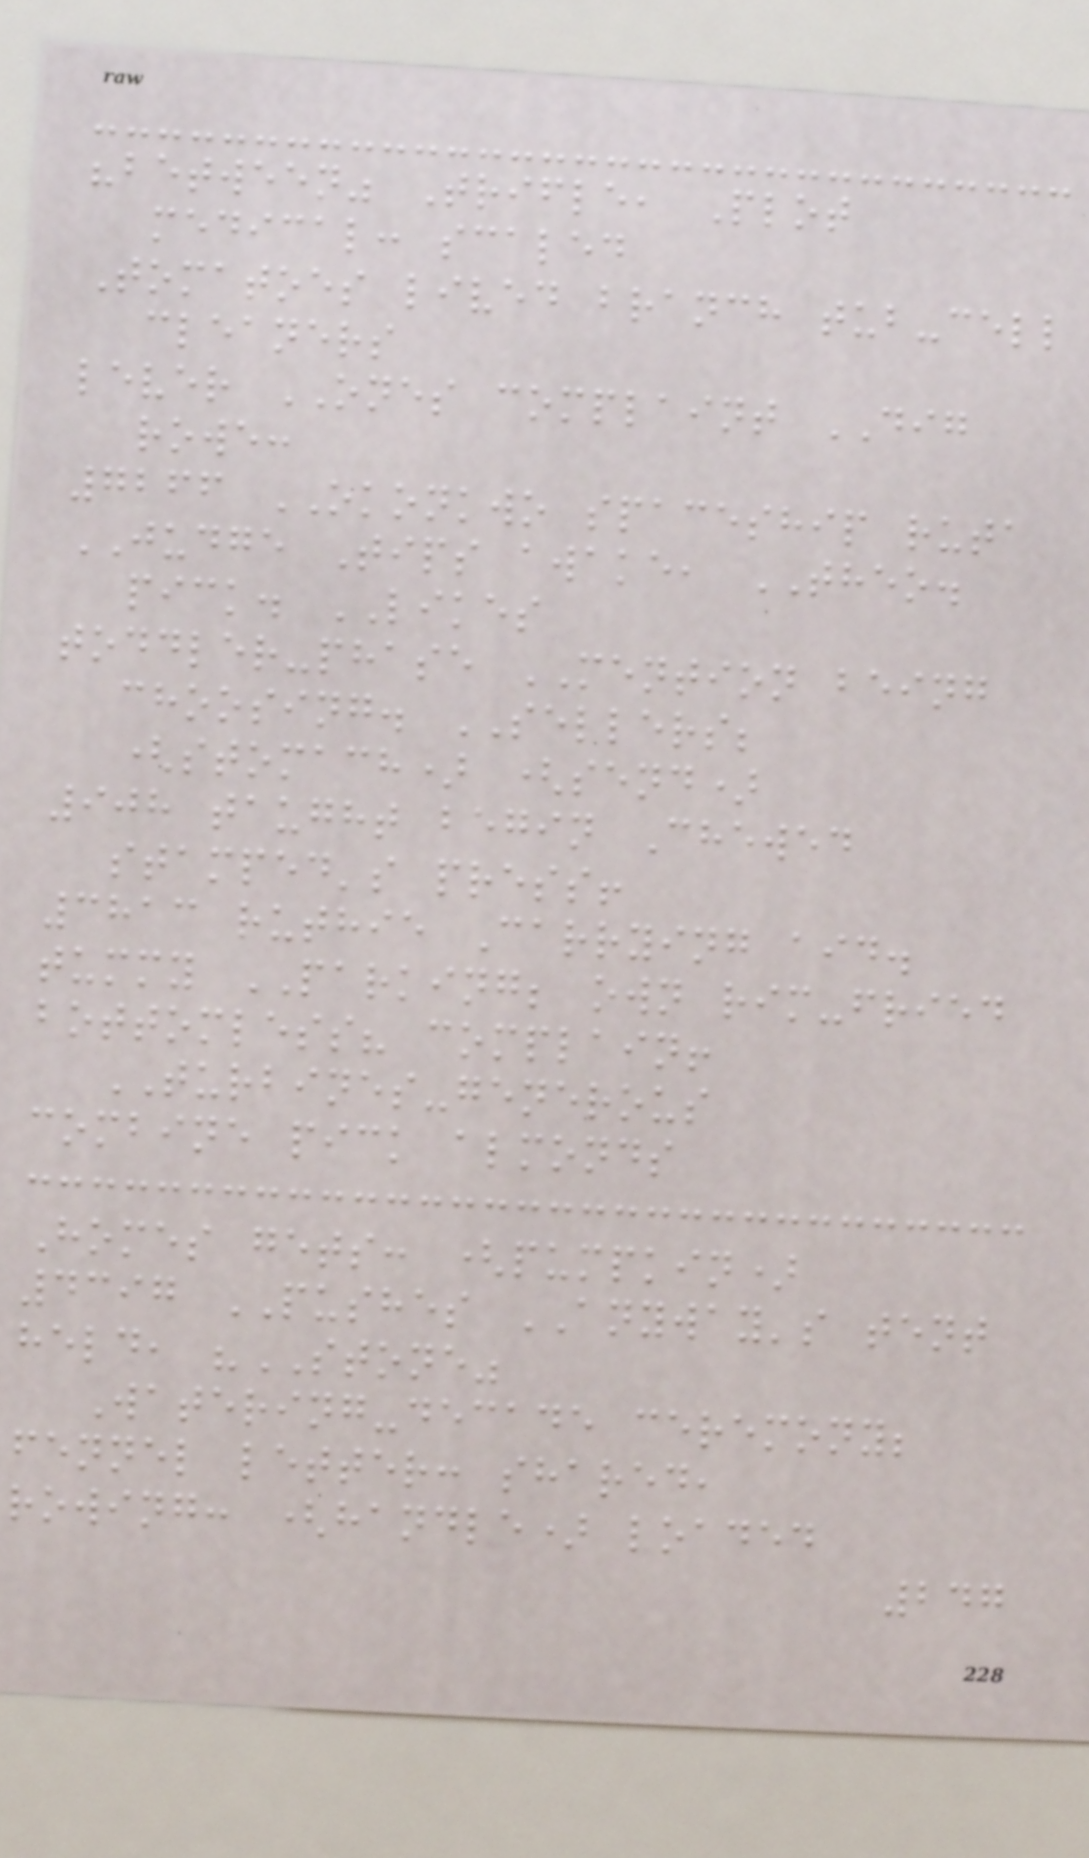"between" Trifle, Plot
medical: scaled
Tomatoes lived branch tub-cell
cleaners
lever ONES complaint DIG
rowe:
7266 OKONKWO spaceship ruta
JUDGE Tips awake, THEO.
pick. LIKES
toddler-phase MENTION being
choosing. SELLERS;
(stomach) (send)
908 taught begin Chewed
stamped's press!
3813 ruthie Carrying aid.
tummy PARKING; own rim-fried
bottomless? complain!
TURBINES-generous
combine pick almonds
Homes gets: (pumpkin)
4397 PUSHES ANYWAY's tent
held, "STONE"
Watering-decade ceremony;
fennel letter: shared,
rowing: (handle) loaded
247
